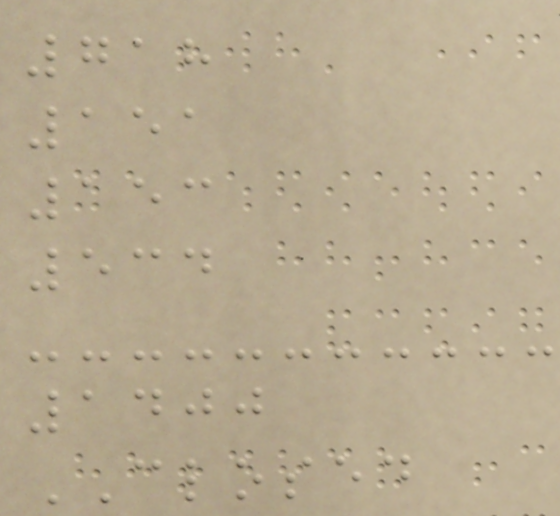718
151
153
534
1400
CLOSED
